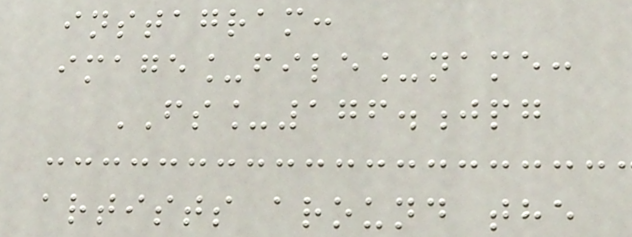instagram:
image_file_name:
FS_176.jpg
artists around the
